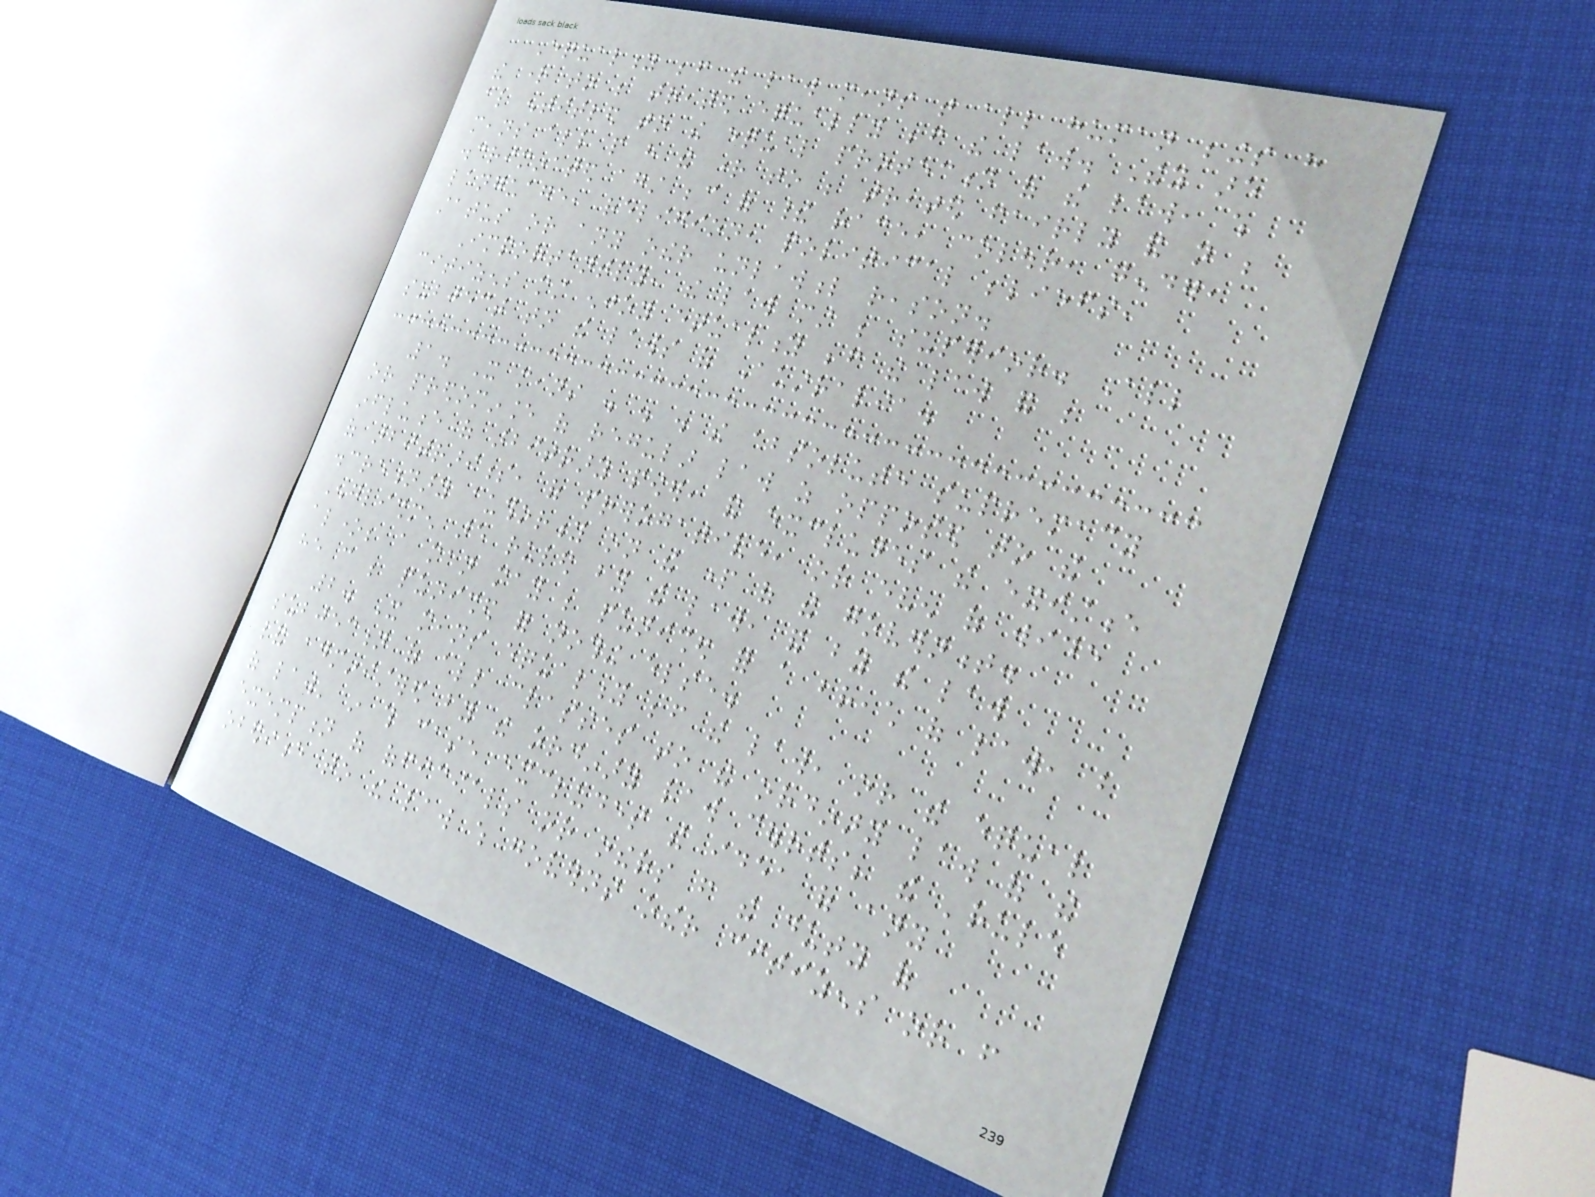Equality before the law means that all human beings have
the right to be treated equally before the law. They are
also entitled to the equal protection of the law, which
means all people have the right to be treated fairly and not be
discriminated against because of their race, colour, gender,
language, religion, political beliefs,
status or any other unlawful reason.
Importantly, the law must be superior. All
citizens must enjoy equality before the law and be
subject to the laws of Australia.
1. It means . . . the absolute supremacy
or predominance of regular law as opposed to the
influence of arbitrary power, and excludes the existence
of arbitrariness, of prerogative, or even of wide
discretionary authority on the part of the government.
Englishmen are ruled by the law, and by the law
alone; a man may be punished for a breach of law, but
he can be punished for nothing else.
2. It means equality before the law, or the equal
subjection of all classes to the ordinary law of the
land administered by the ordinary law courts; the 'rule
of law' in this case excludes the idea of any
exemption of officials or others from the duty of
obedience to the law which governs other citizens or from
